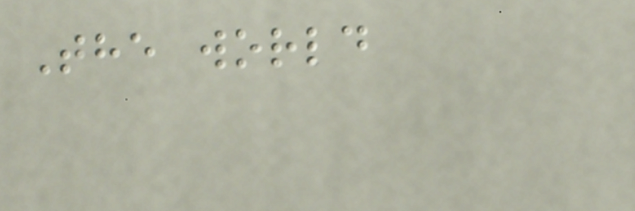The world
